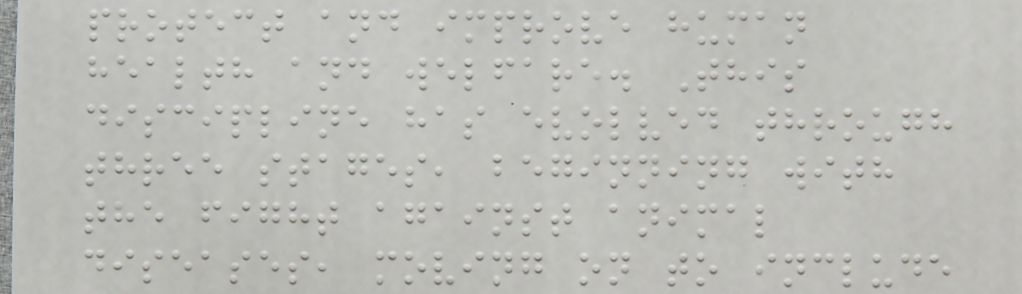protect and improve human
health and welfare. This
discipline has evolved through
three stages, beginning with
the fight against animal
diseases, moving on to include
